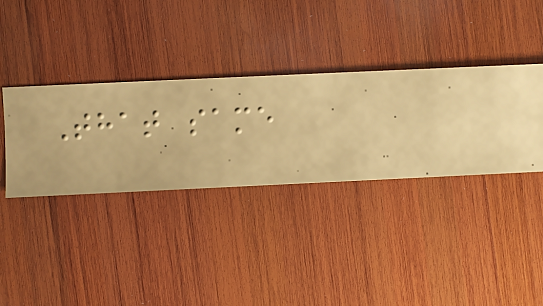That same
